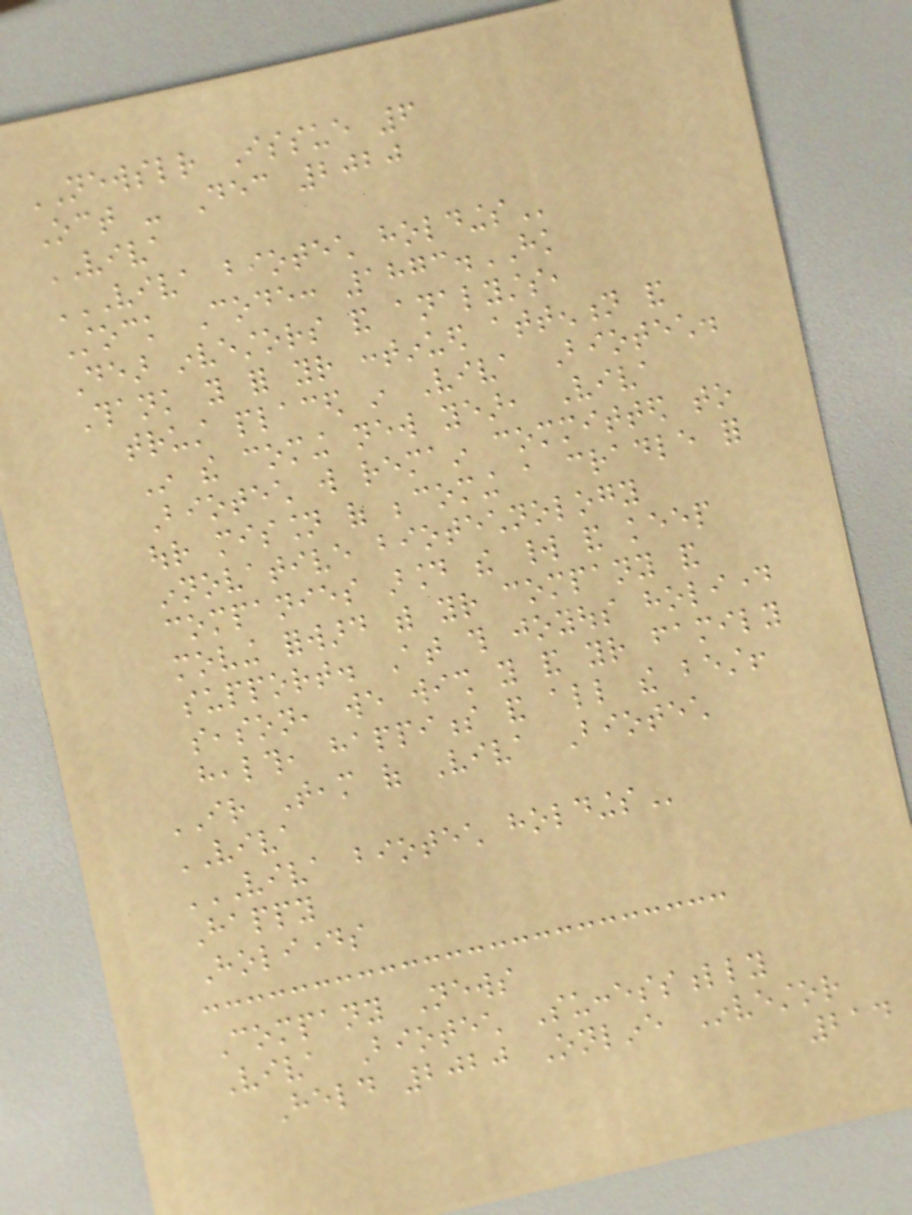NEWSLETTER Issue 6
Oct - Dec 2020
VIVA
VIVA BIOTECH HOLDINGS
Stock Code: 1873.HK
Dear investors and analysts,
Thank you for your continued attention and
trust placed in Viva Biotech.
In the coming new year, Viva
Biotech will remain committed to
our mission of becoming a cradle for
innovative biotechnology
companies around the world and keep
moving forward with your company and
support. At this joyous holiday
season, we wish you and your family
health, happiness and all the best!
IR Team of Viva Biotech
VIVA
VIVA BIOTECH HOLDINGS
Happy
Holidays
Company News
Viva Biotech Successfully
Held 2020 Online Investor
214
